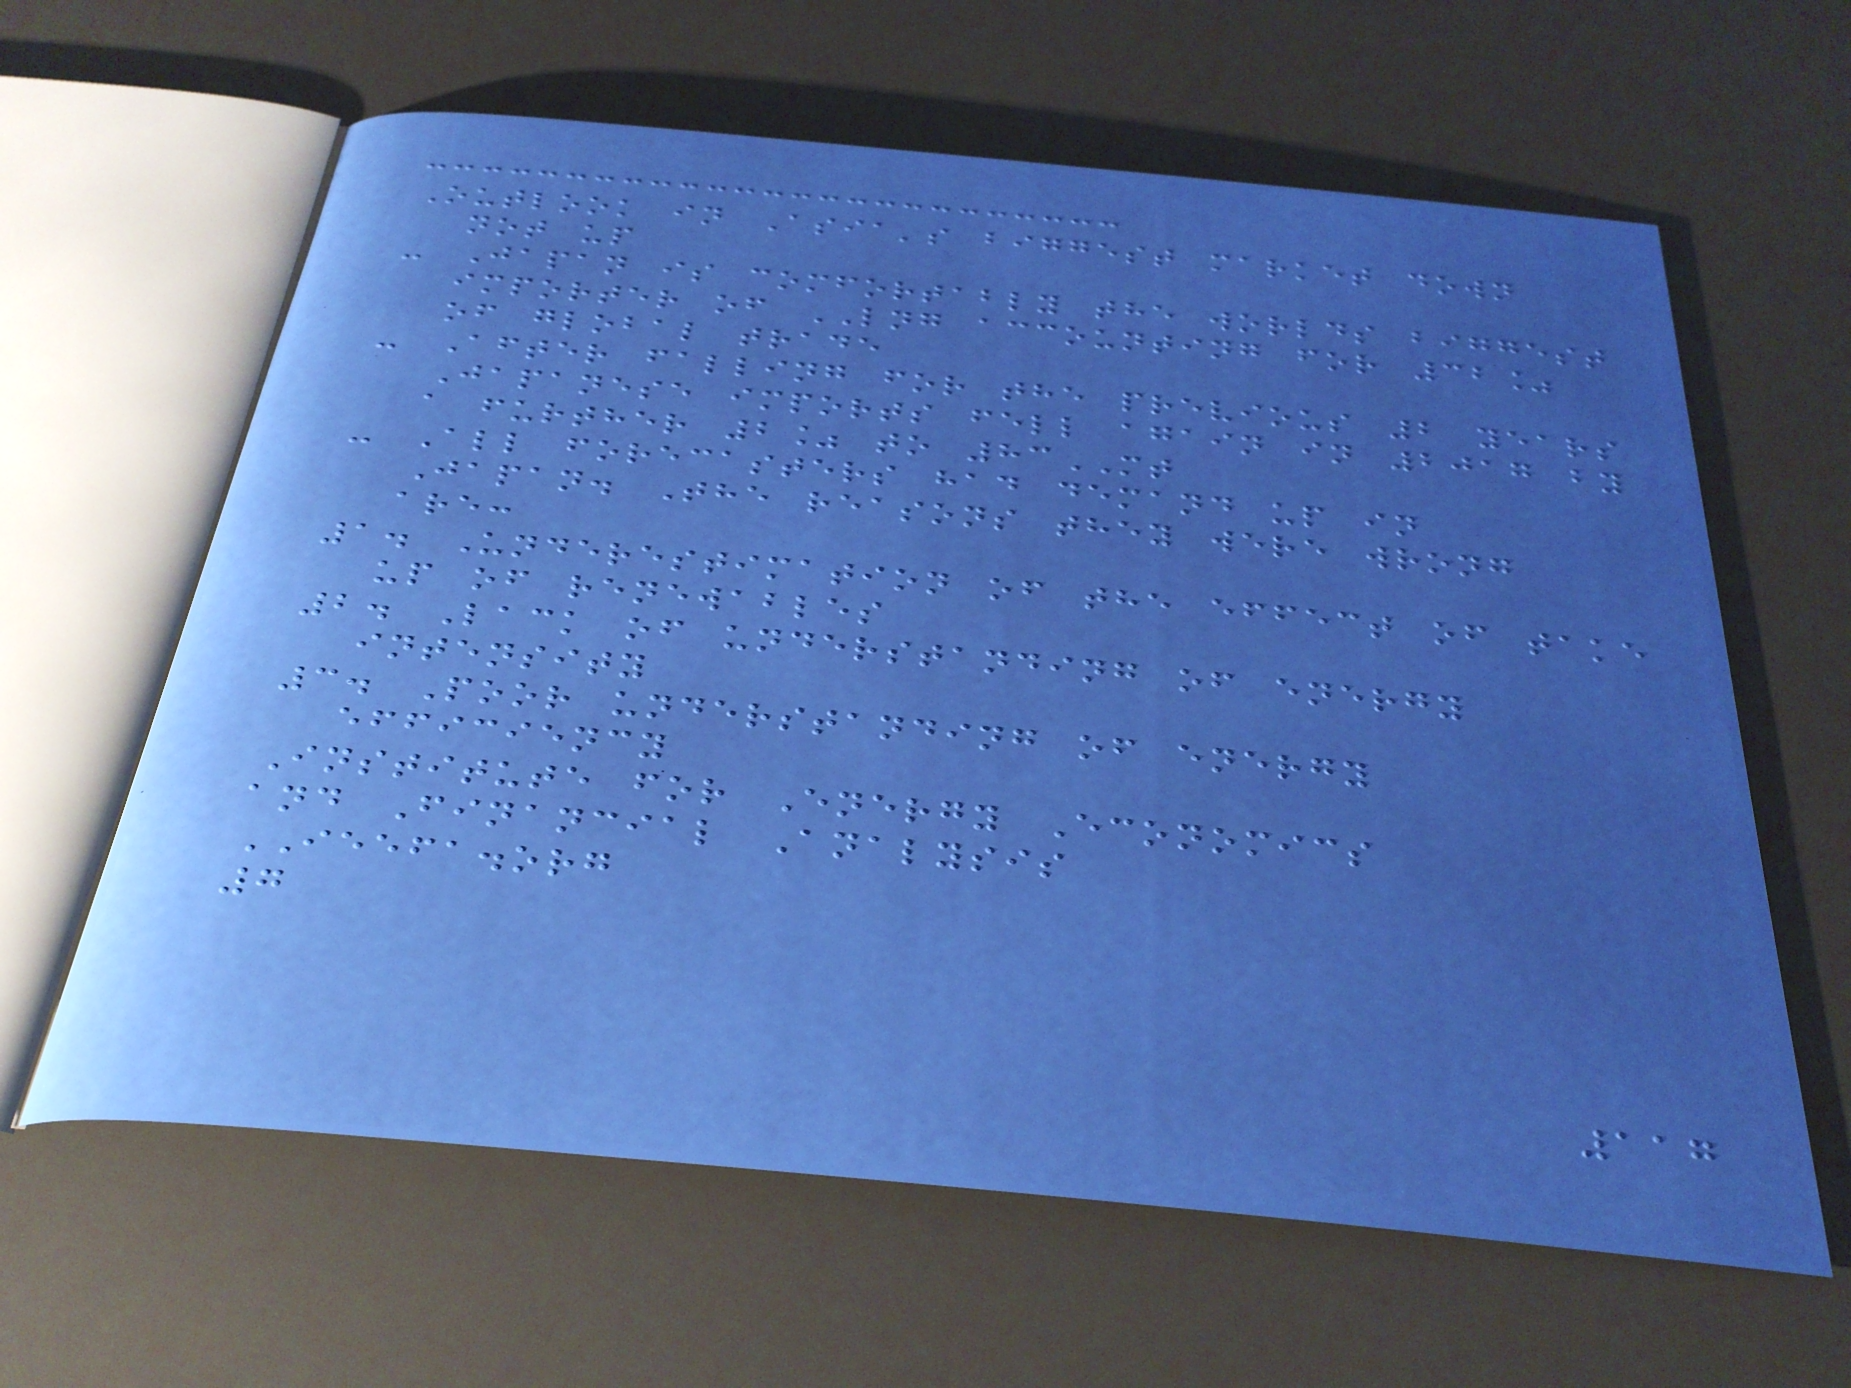Outlook in Asia's biggest market down
not up
- Japan is comfortably the worlds biggest
importer of LNG accounting for 32%
of global trade
- After falling for the previous 2 years
Japanese imports fell again in 2017 by
a further 2% to 83MT
- All forecasters had demand up in
Japan. The reasons they were wrong
are:
1. Underestimation of the effect of take
up of renewables
2. Lack of understanding of energy
intensity
3. Poor understanding of energy
efficiency
Institute for Energy Economics
and Financial Analysis
IEEFA.org
7
117
